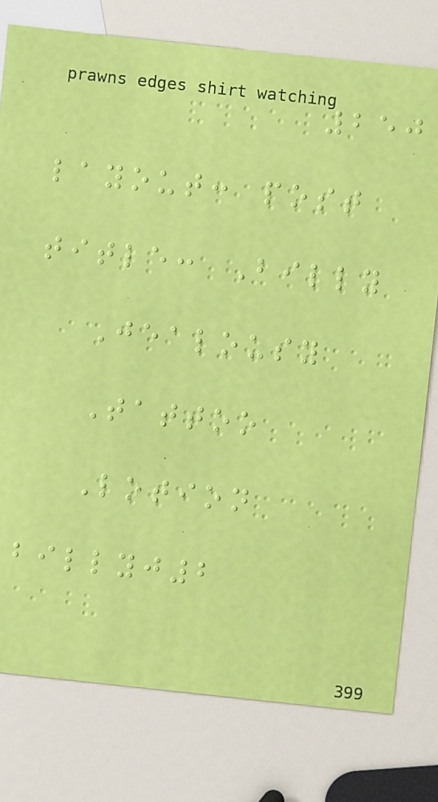250
layout: post
title: Billy
Jealousy
Tattoo
Lotion
billyj2
